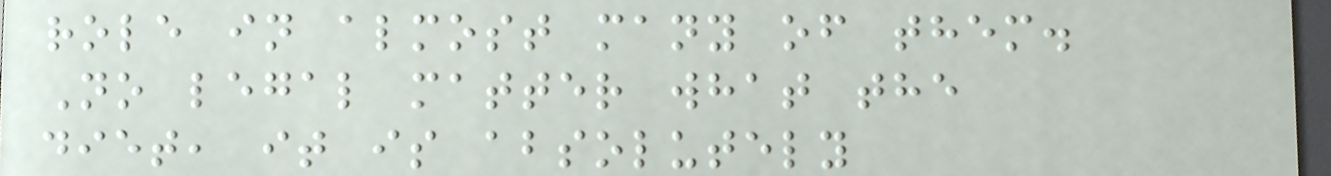role in almost many of them.
No legal matter what the
diet, it is absolutely
